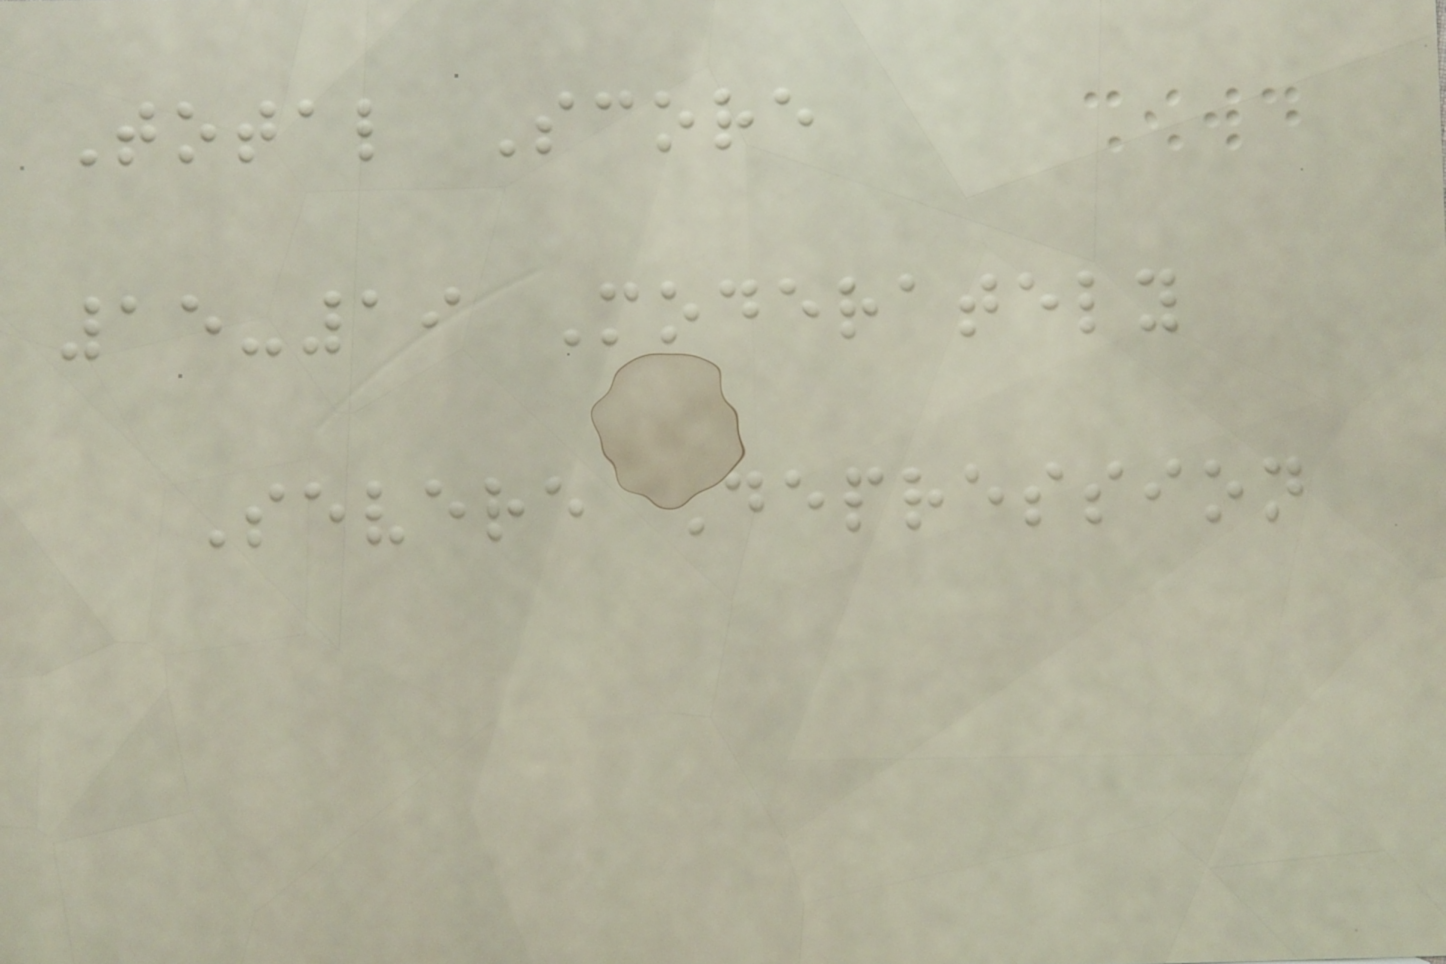Total Score
15-19 Moderately
Severe Depression
